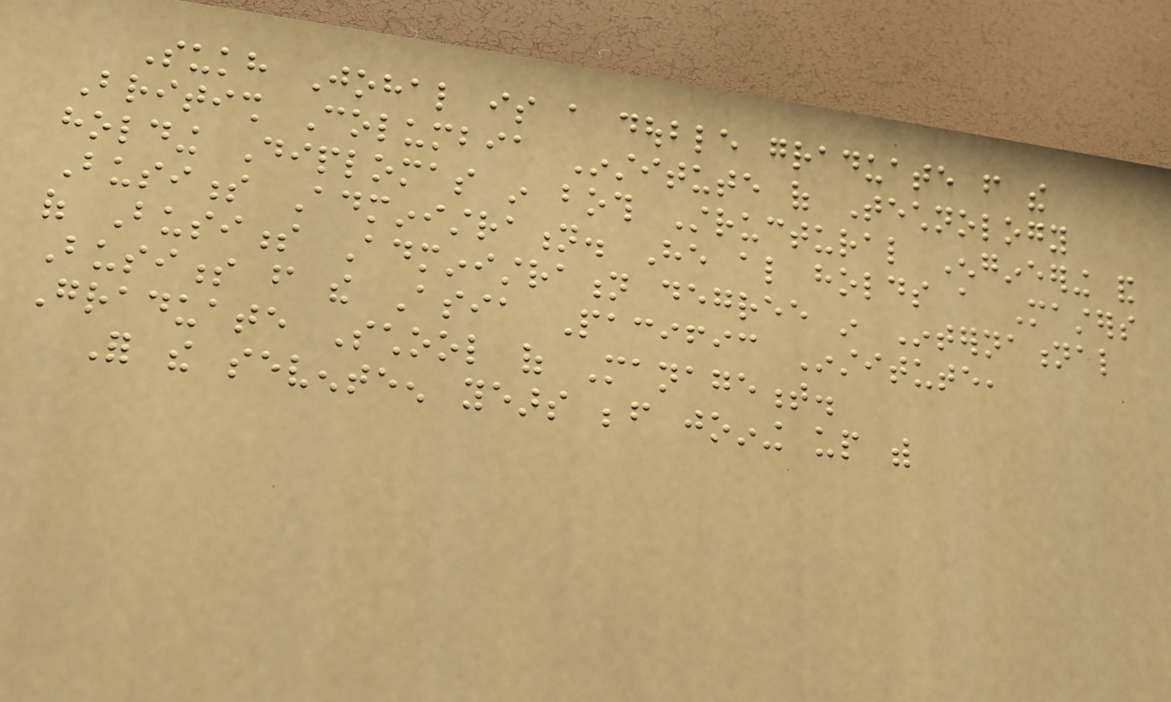Sukh Johal is a double graduate from the
British Columbia Institute of Technology
holding Diplomas in both Structural Engineering and
Business Administration. He also holds a Masters
of Business Administration degree in International
Business from the Asia Pacific Institute,
Graduate School of Management.
For the seventeen years before joining up with
